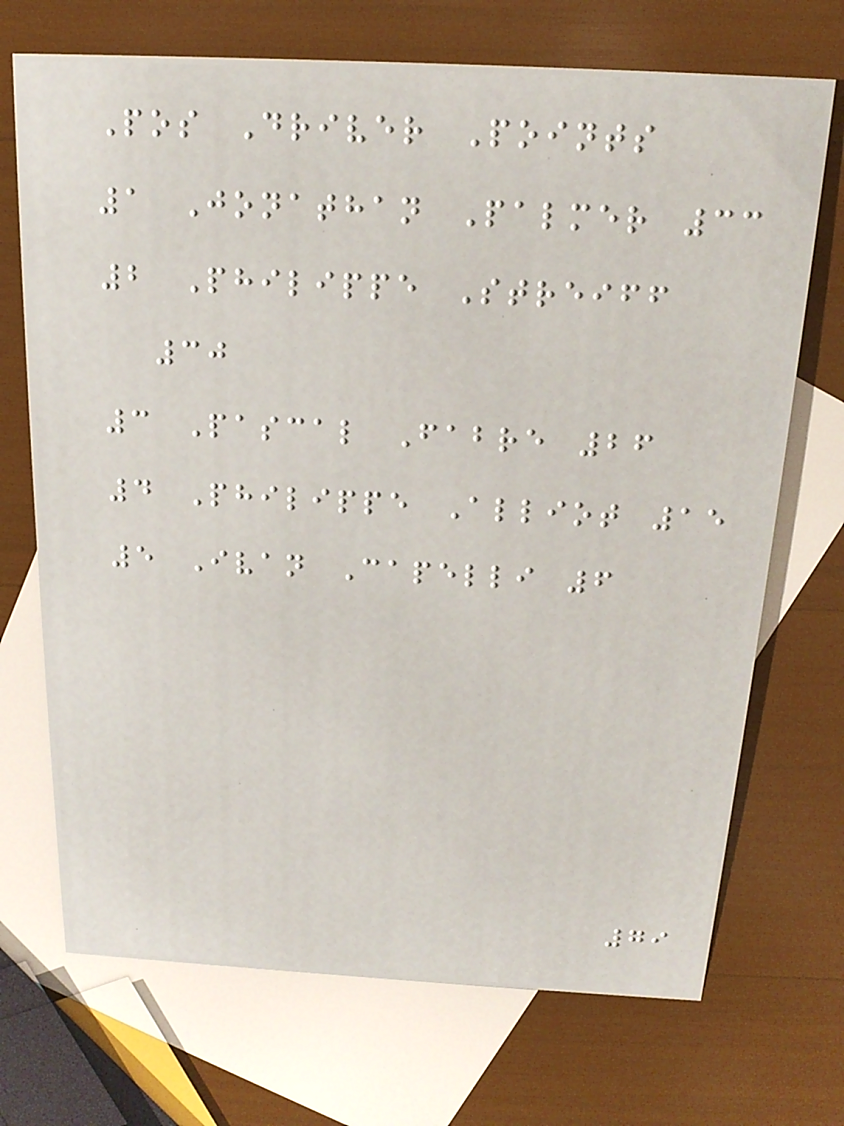Pos Driver Points
1 Jonathan Palmer 33
2 Philippe Streiff
30
3 Pascal Fabre 26
4 Philippe Alliot 15
5 Ivan Capelli 6
79
